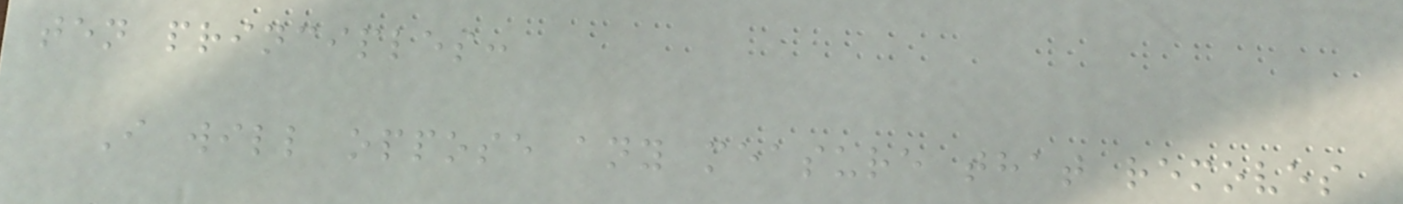ten principles:
I will oppose any measure that removes
